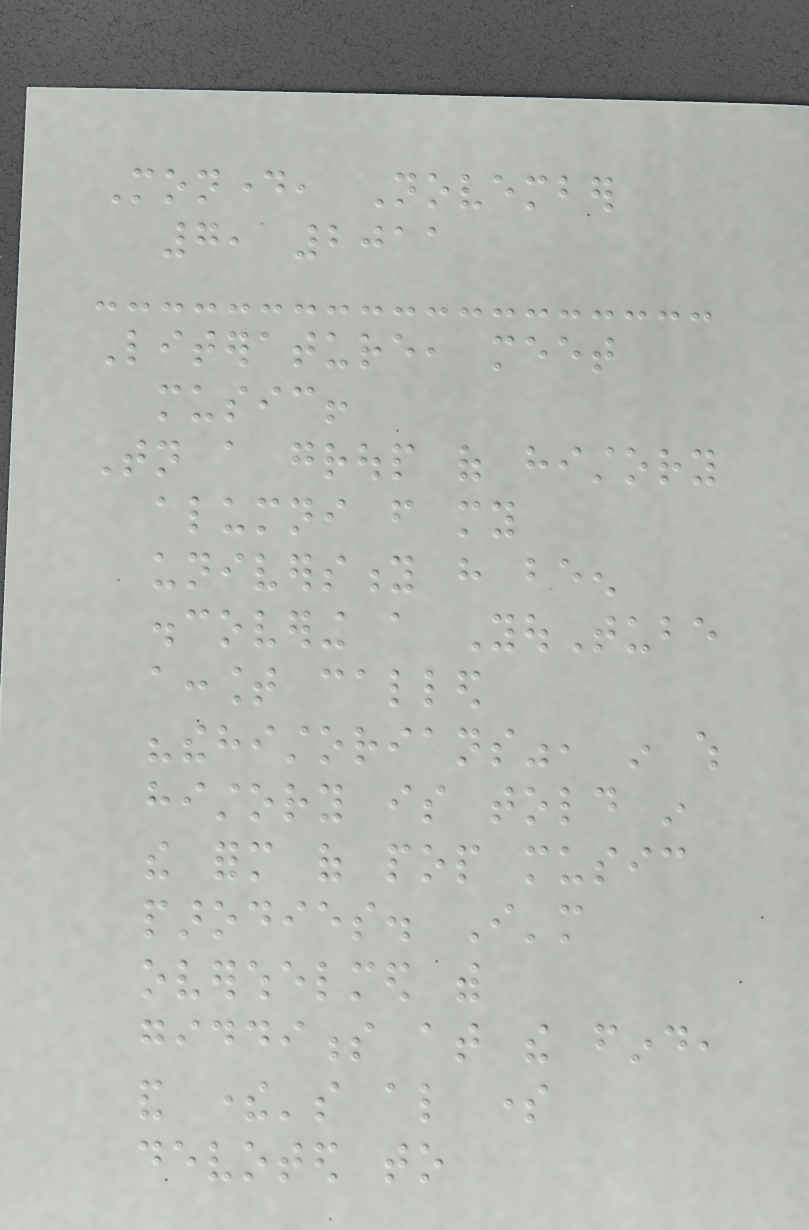Monday, November
7, 2011
Literature, meet
music!
Tonight a group of history
alumni from my
university have been
discovering a YouTube
account called
"thehistorians", in which
history is told in
the form of pop music
parodies. I'm
overwhelmed with
giddiness at the find,
and there's also some
devoted to
